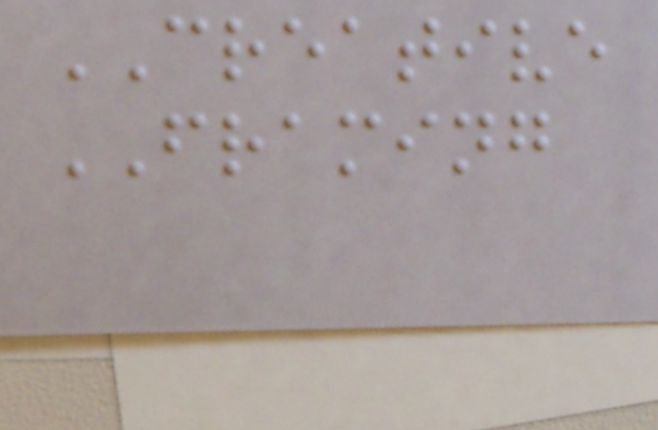CREATIVE
FRAMING
